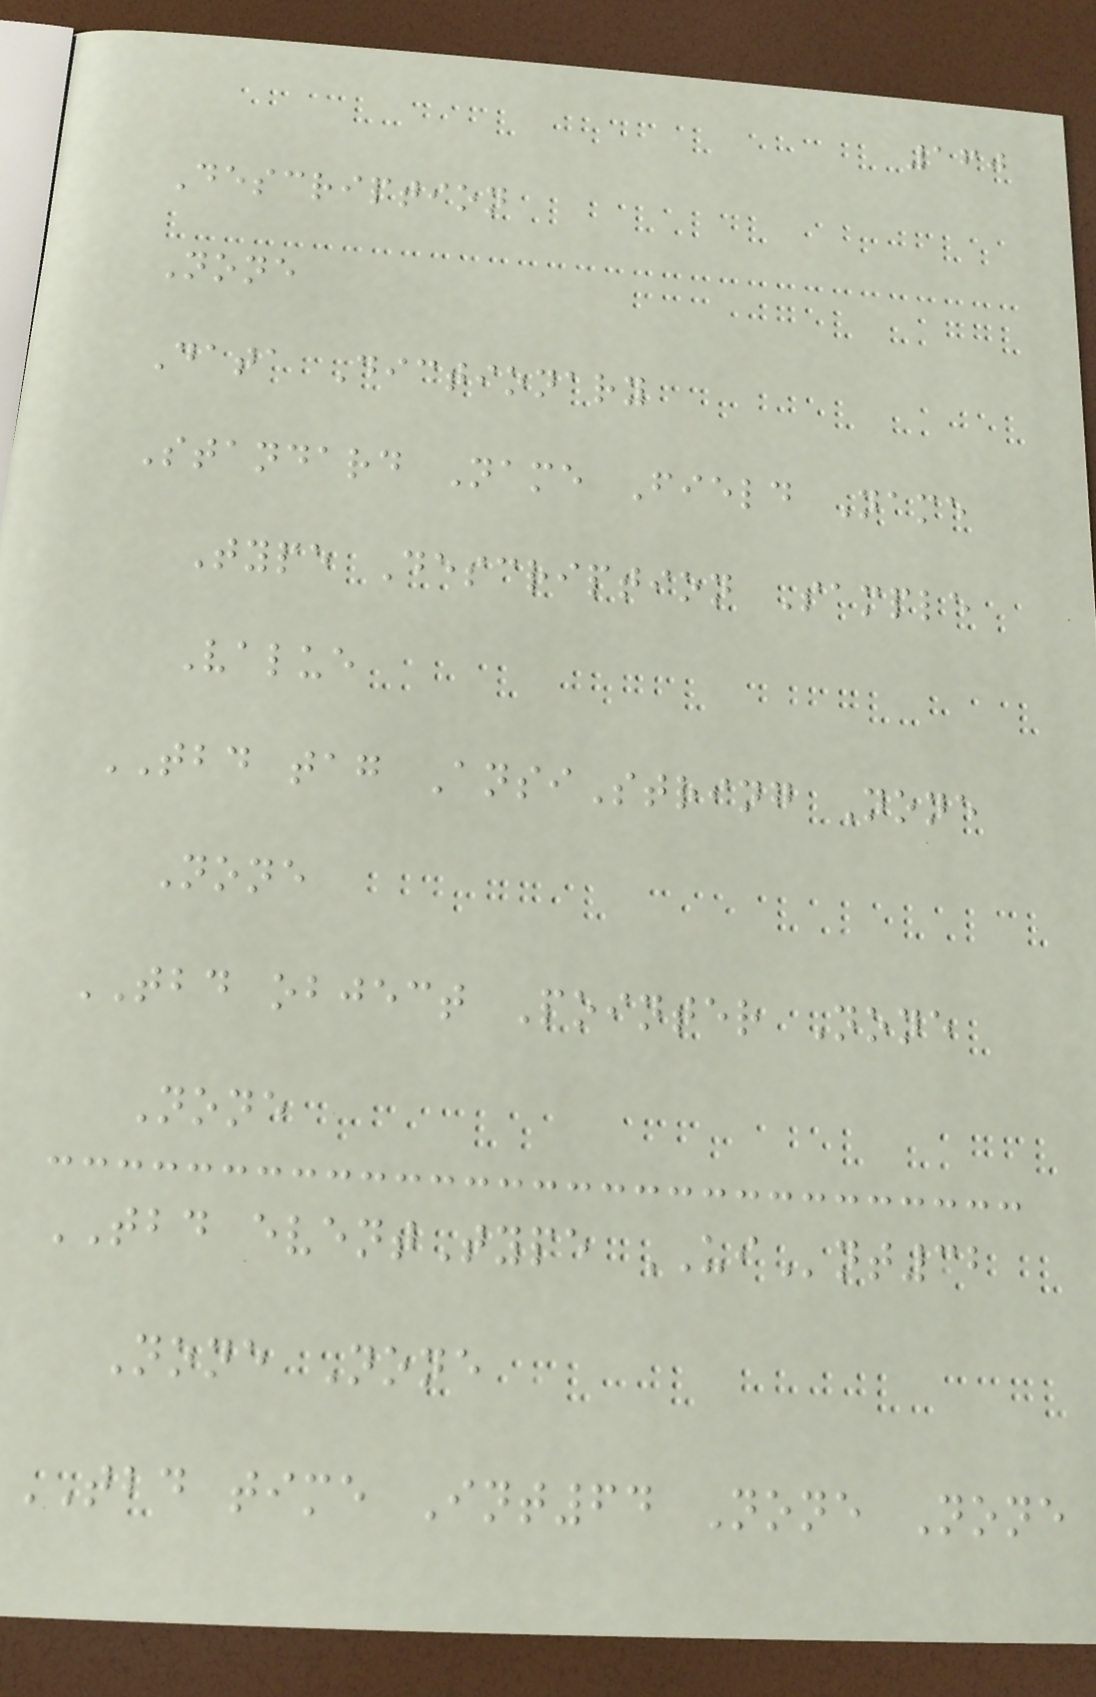160
Description
None
Data Dictionary
Standard Name Field Name
Type Description Sample
Value
TBD tag AnsiString None
None
TBD object Pointer None
None
TBD eventType UInt32
None None
TBD time Int64 None None
